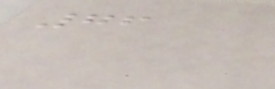76
